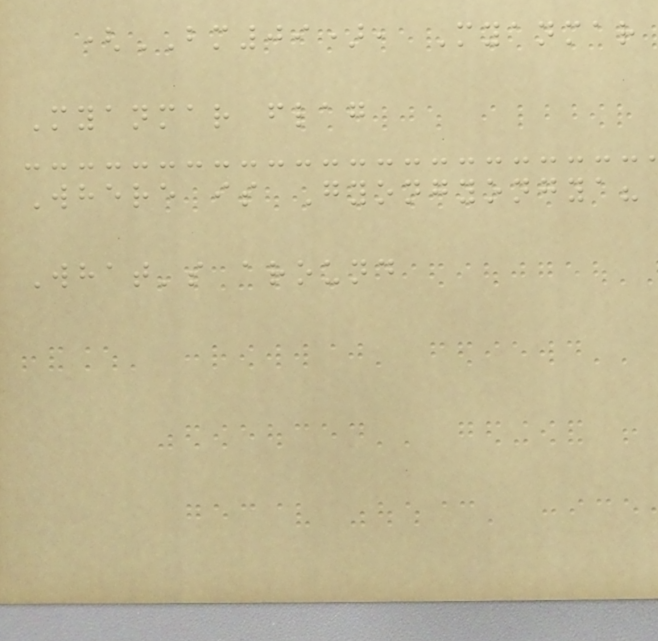(BM09), Myanmar
Myanmar flag
Where is Gyongyongya?
What's around
